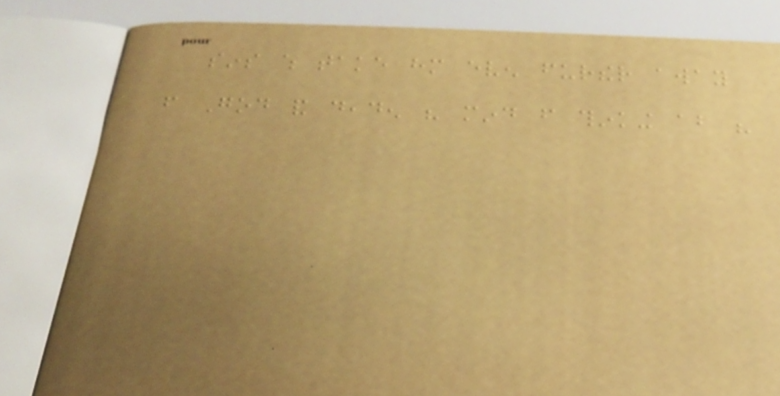sins which take him even further away
from God and deaden his mind from thinking about his
